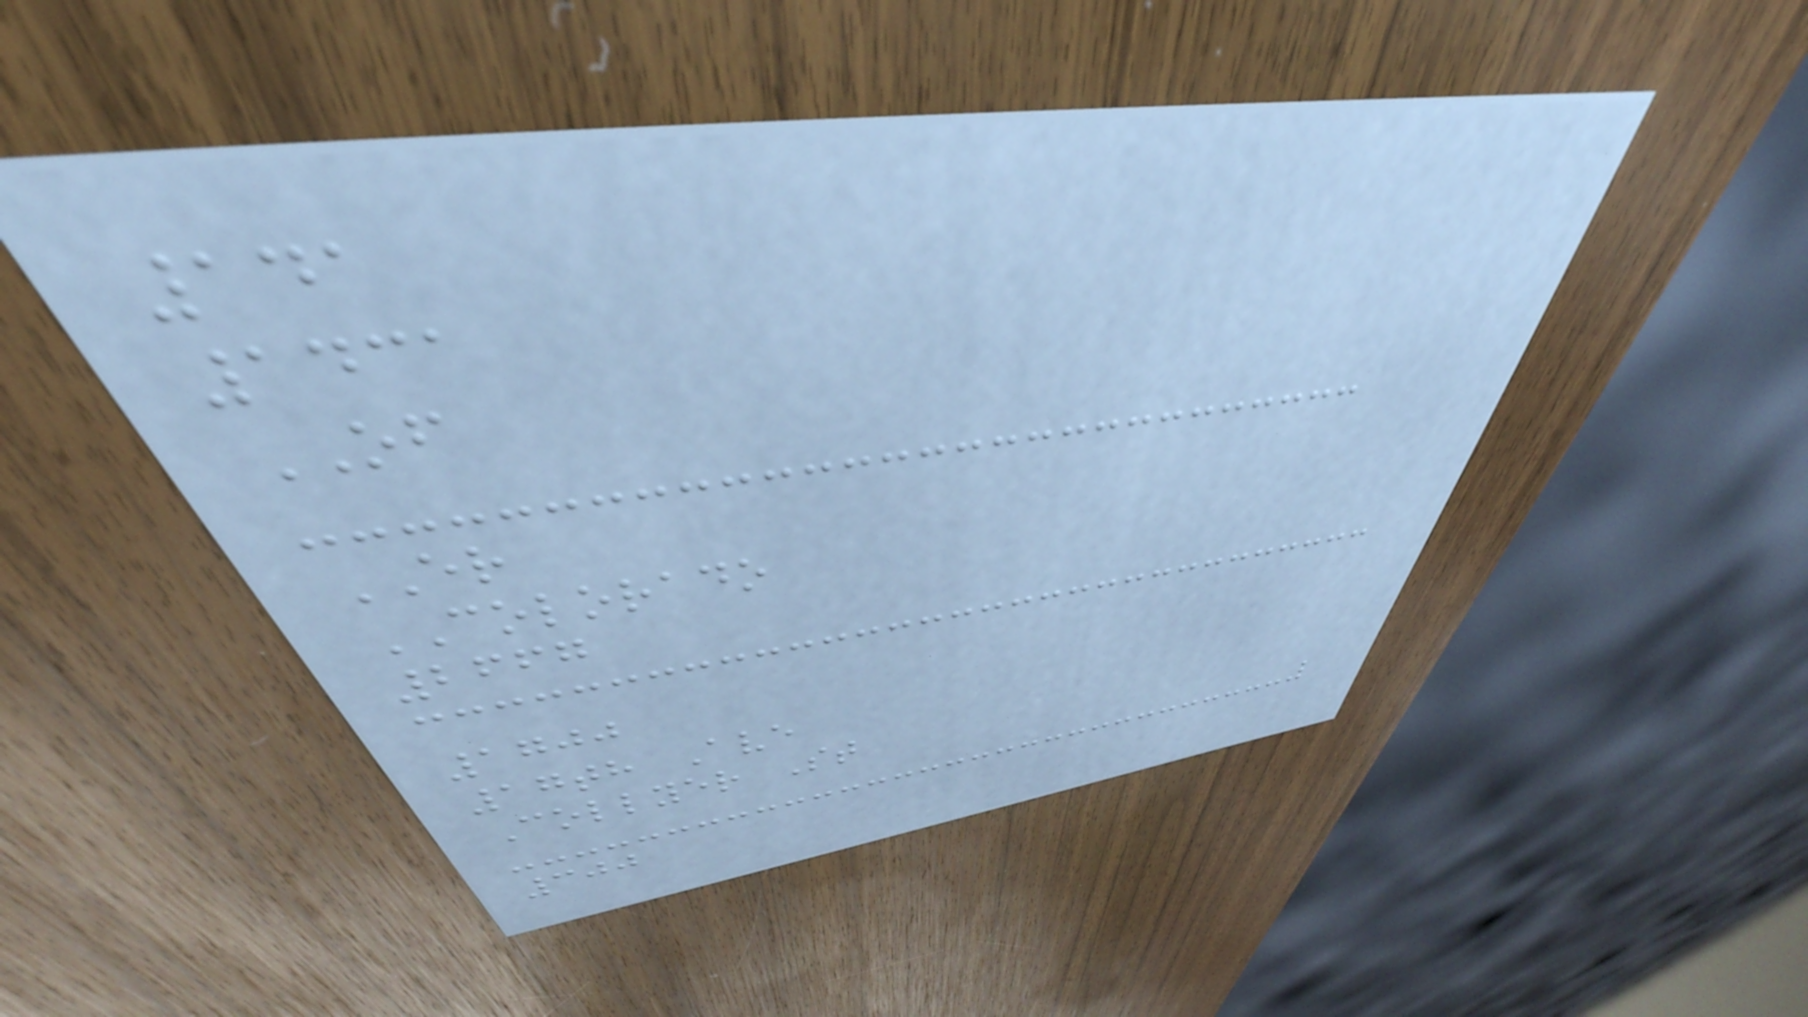141
1431
OF
ER
COLORADO
2667
1700
17th Ave
Collyer St
300
